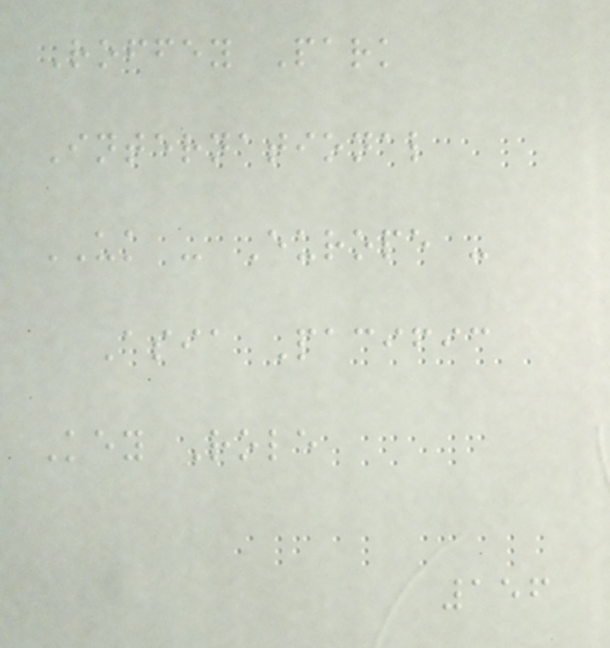Roffey Park
International
UK - Europe -
Asia Pacific
Key Role
156
